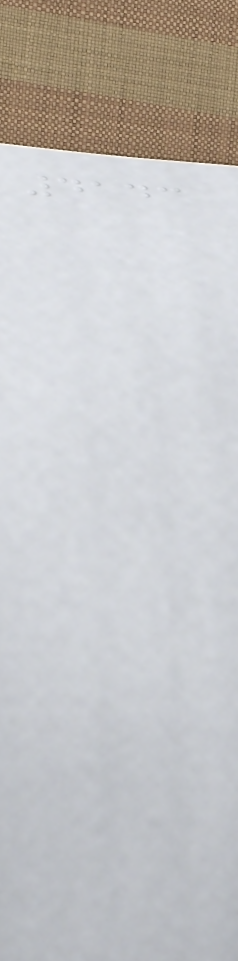4143
